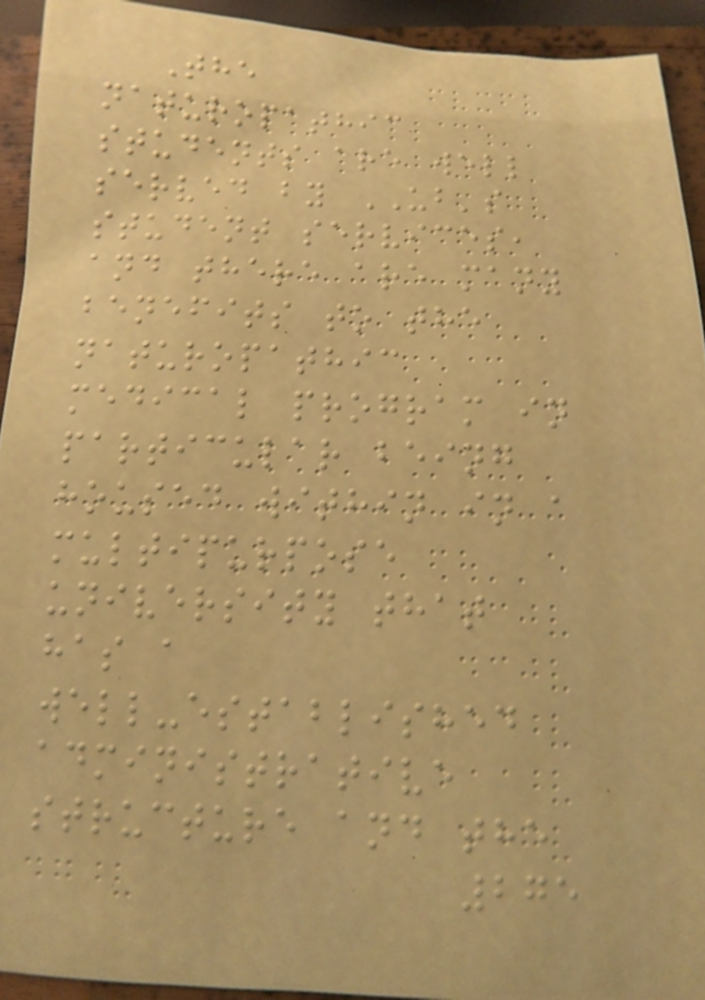The
naturopathic
students are well
served by UB's
student services,
and there are many
benefits to the
naturopathic
medical program in
particular being
housed within in a
multipurpose
university that
has a
well-established
administrative
structure and the
275
